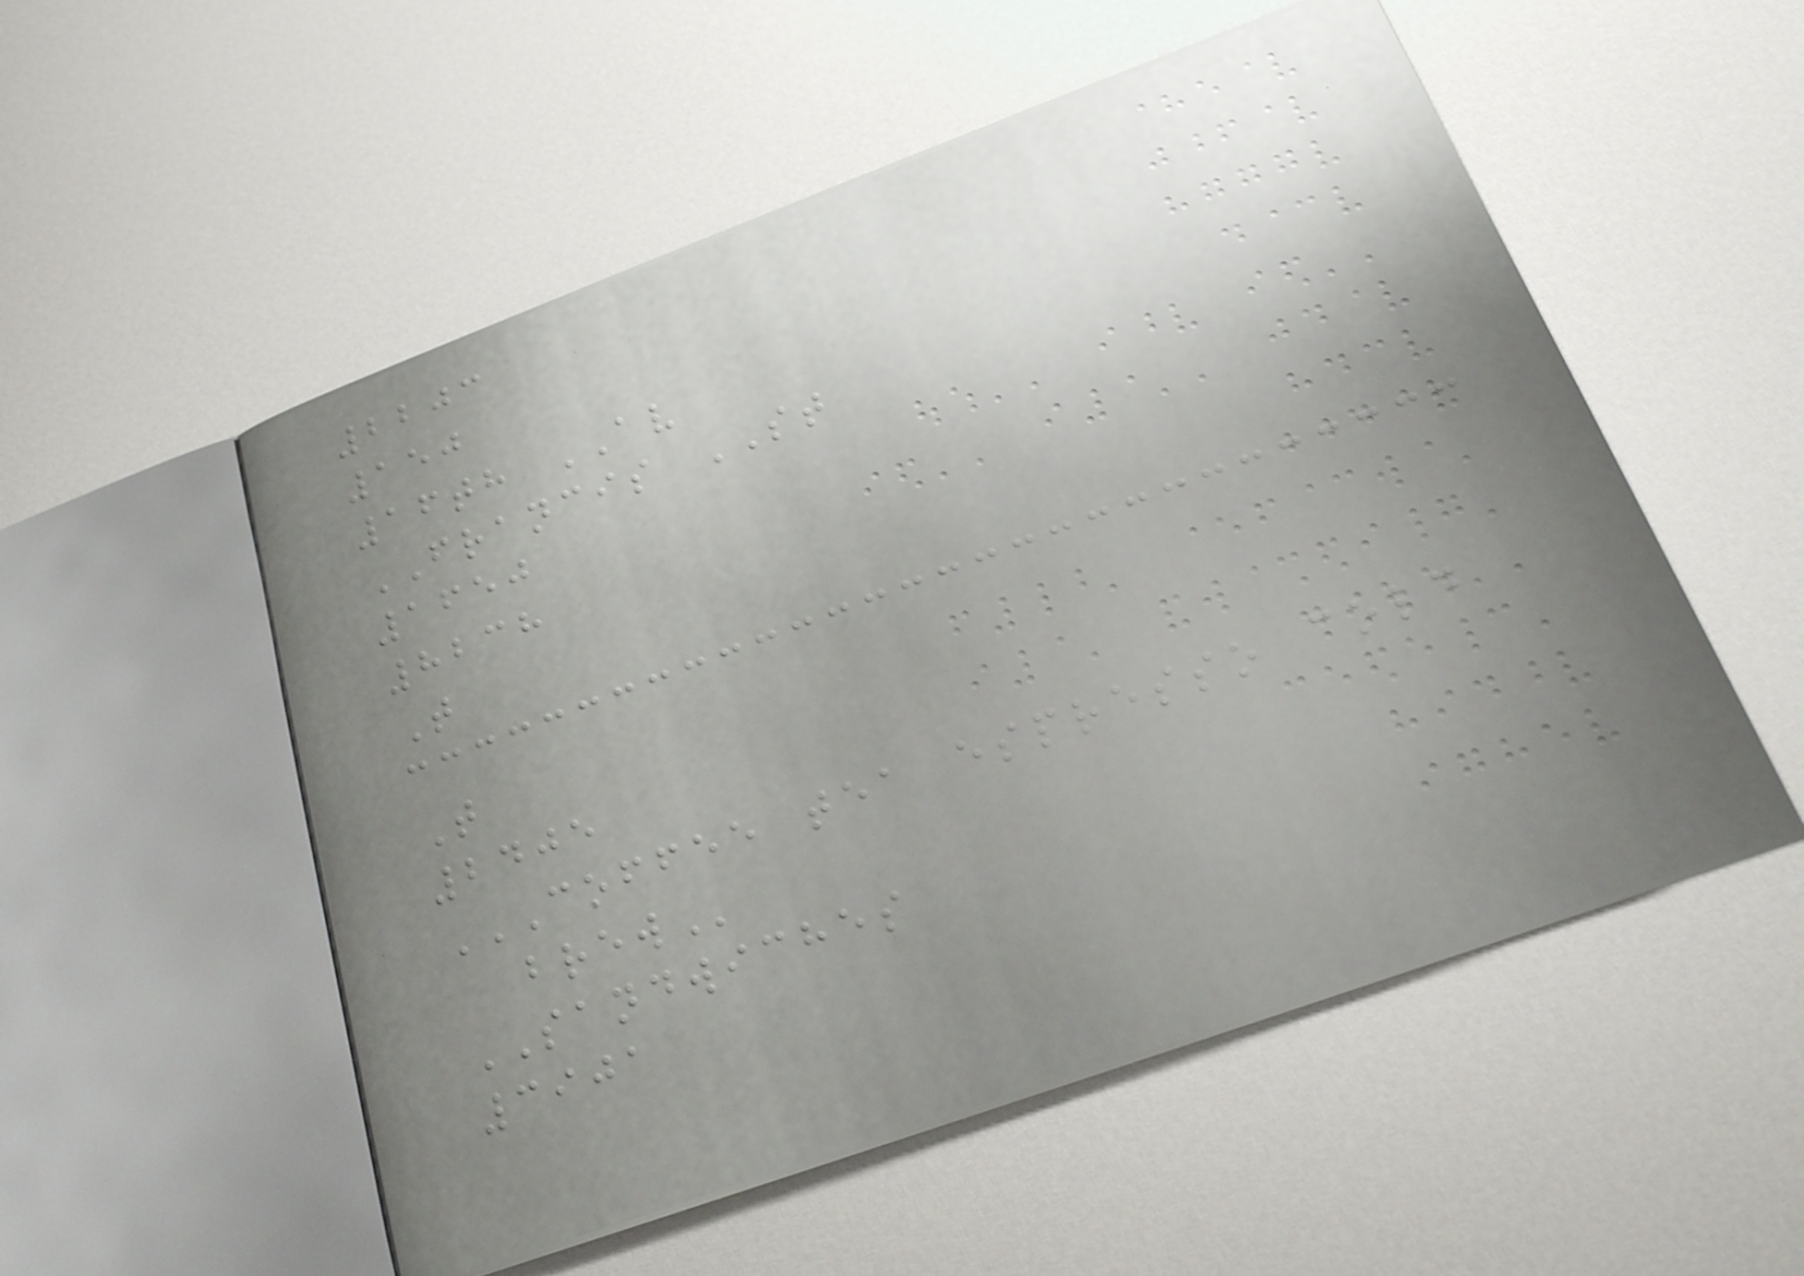2203
150
16th AV
FRANCIS ST
1650
8238
T
T
2405
COFFEE TEA ESPRESSO COLD
BREW
SANDWICHES
3901
